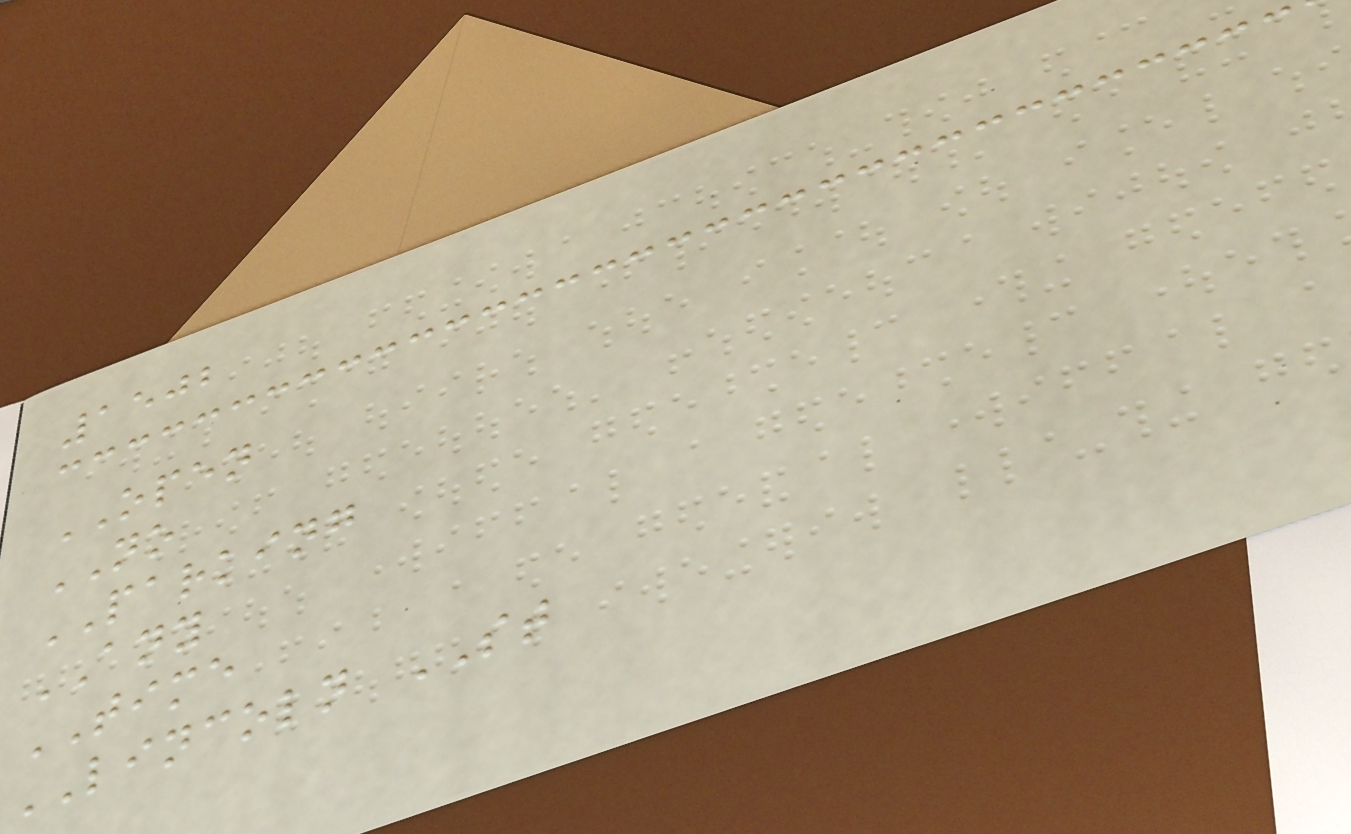1502
OPEN
NO
PARKING
ANY
TIME
LINCOLN ST
